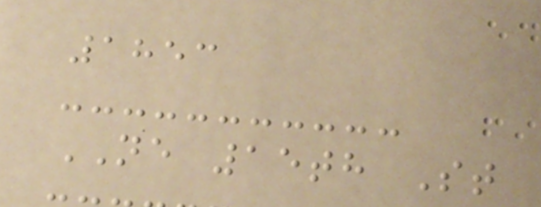1853
NE 15th St
